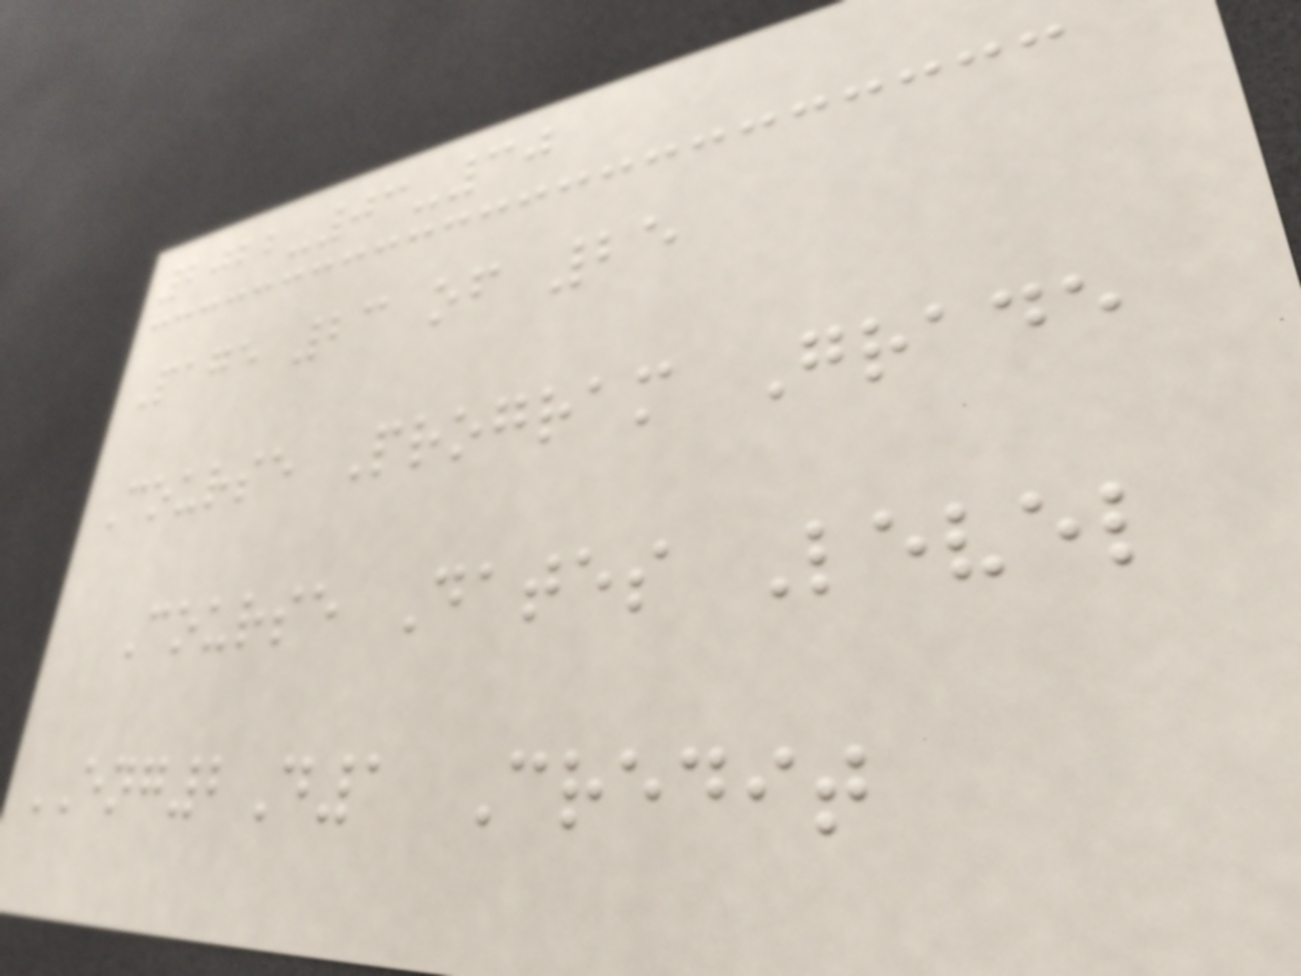2022-03-30
Page 23 of 25
Course Program Grade
Course Dates Level
ENG2D1 Credit
